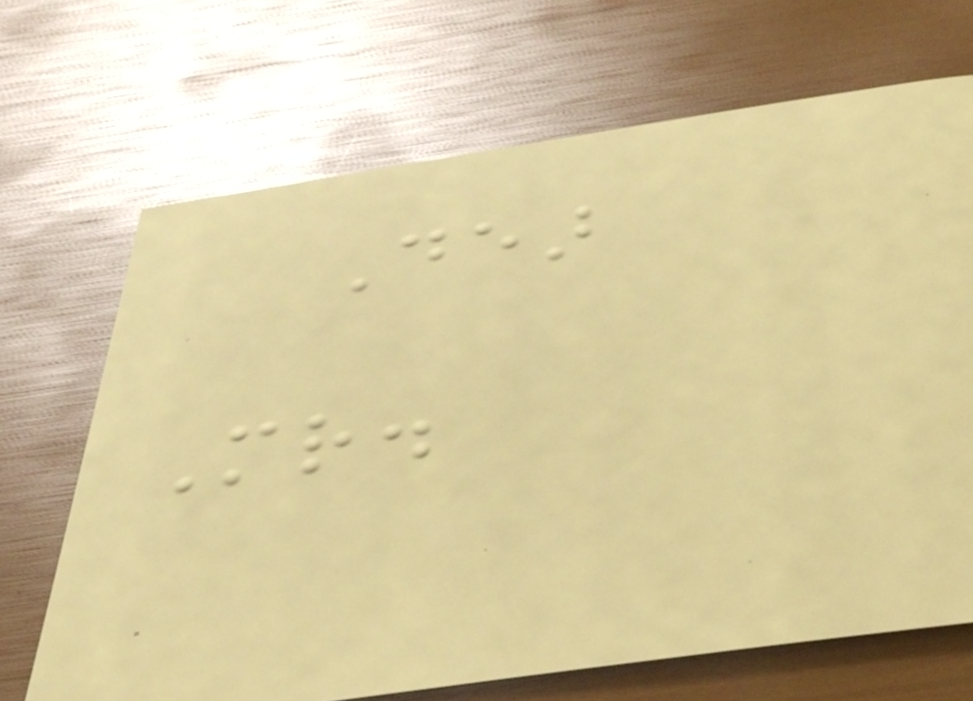Dear
Mr.
